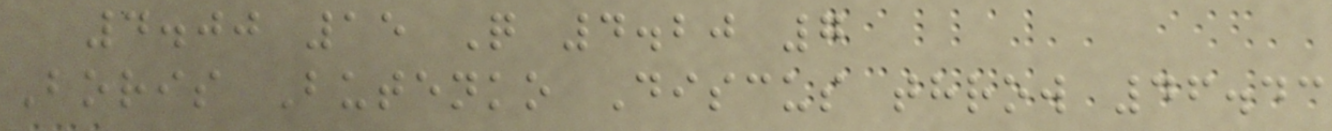4.00 15 Q 4.20 7
Boris Butenko Discus throw 46.43
